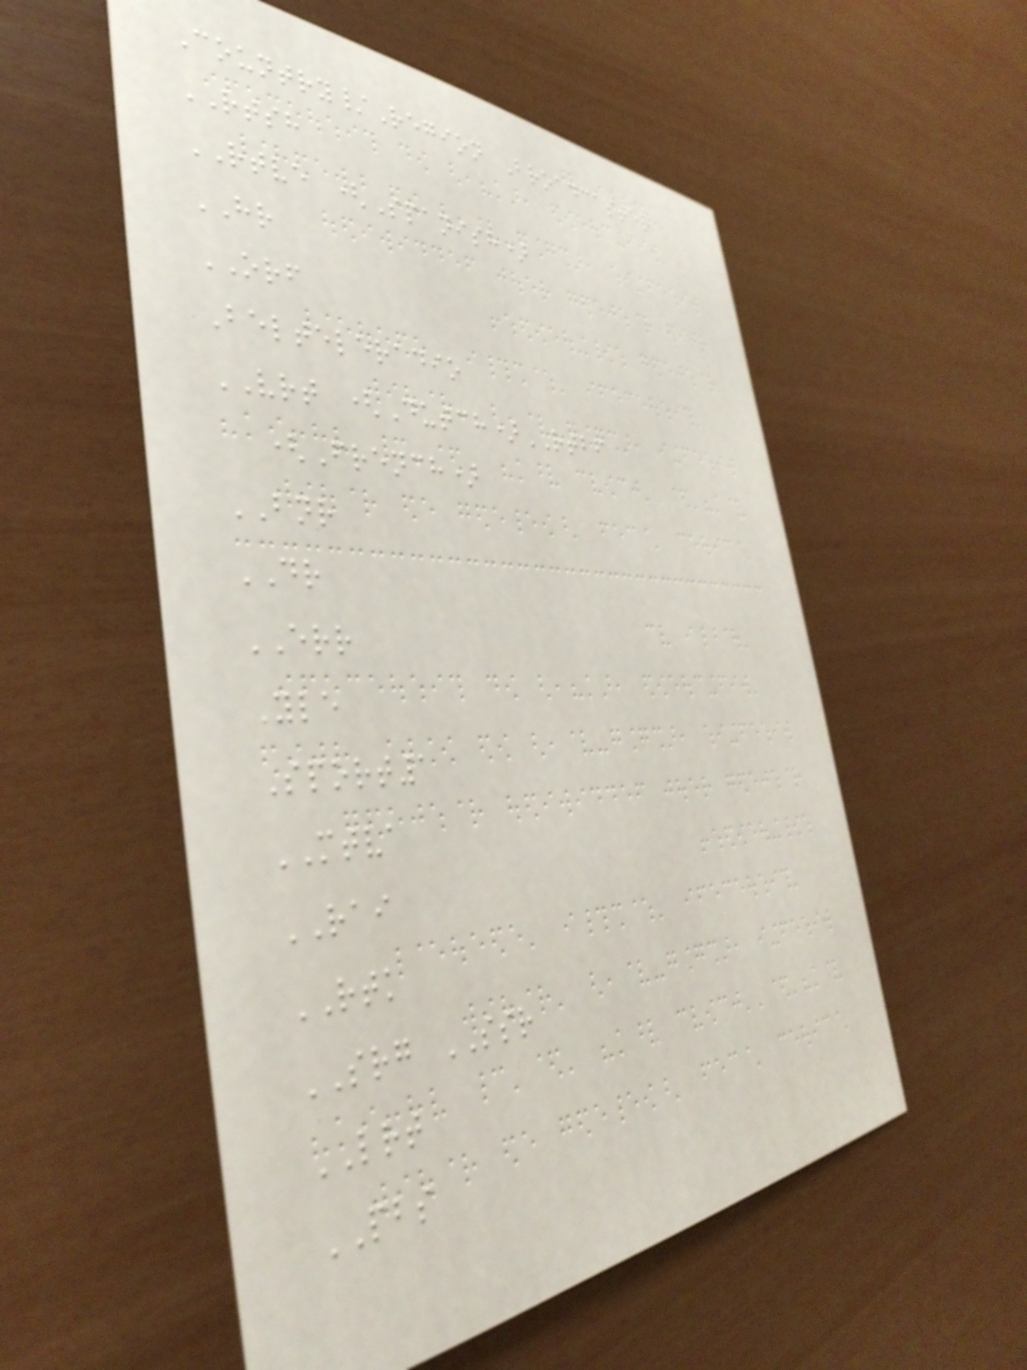Country/Region Broadcaster
RTSH
RTVE (Spanish)
HR
ORF
Belteleradio
VRT (Dutch)RTBF
(French)
BNR
DR
ERR
Yle
Sport1
MTVA
RAI
RTK
SRG SSR
LRT
PBS
